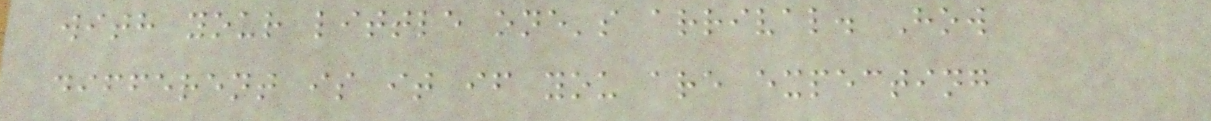with your little one's arrival. How
different is it if you are expecting
